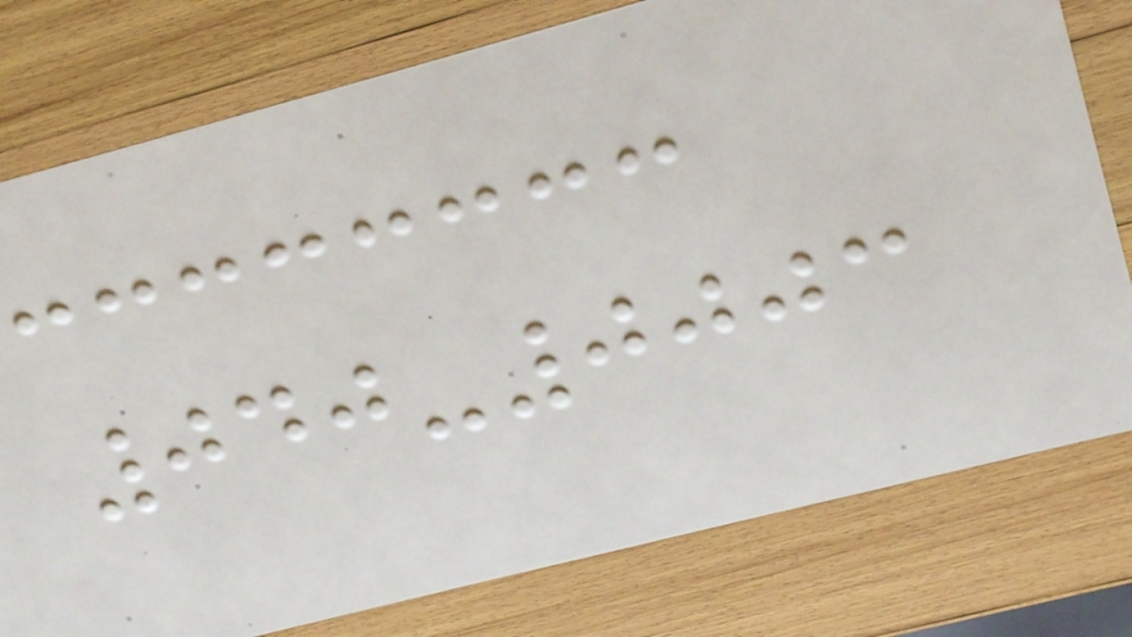040-0003
